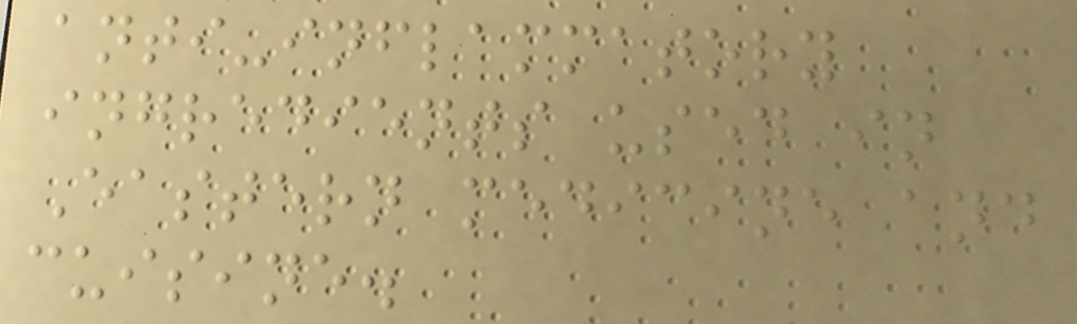anti-inflammatory
ingredients used in
Eastern medicine and
cuisine.
